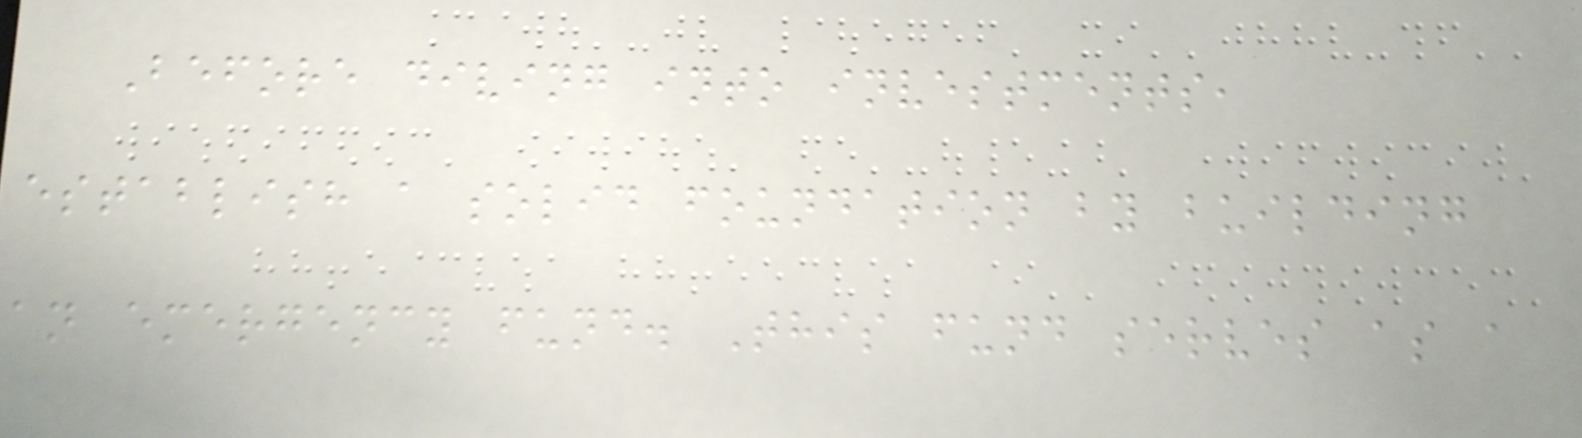Before diving into investments,
establish a solid foundation by building
an emergency fund. This fund serves as a
